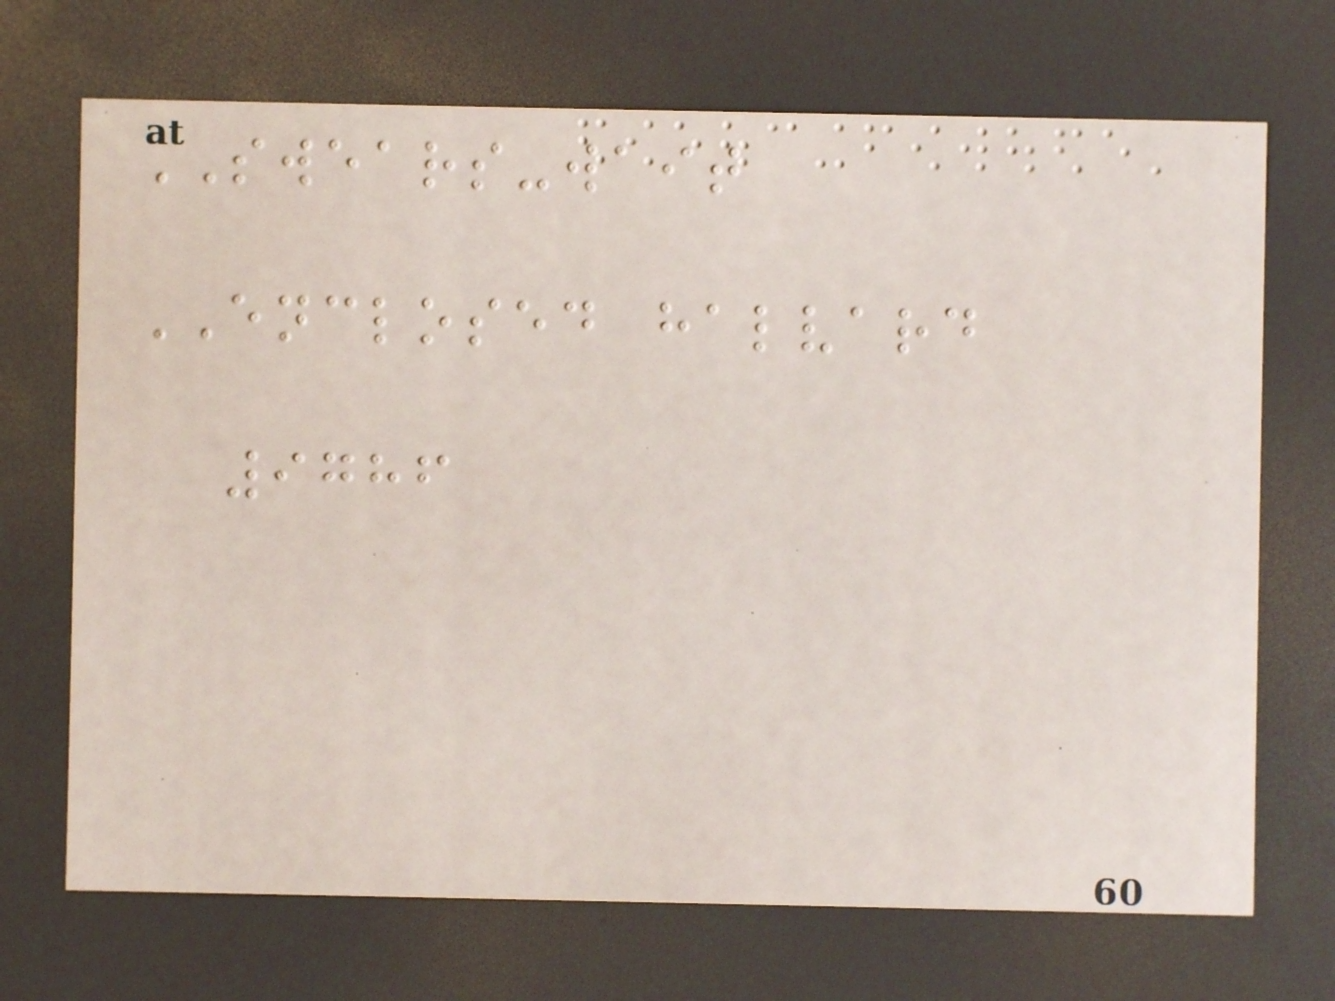SWEARS-wait
ENCLOSED halvard
9786
